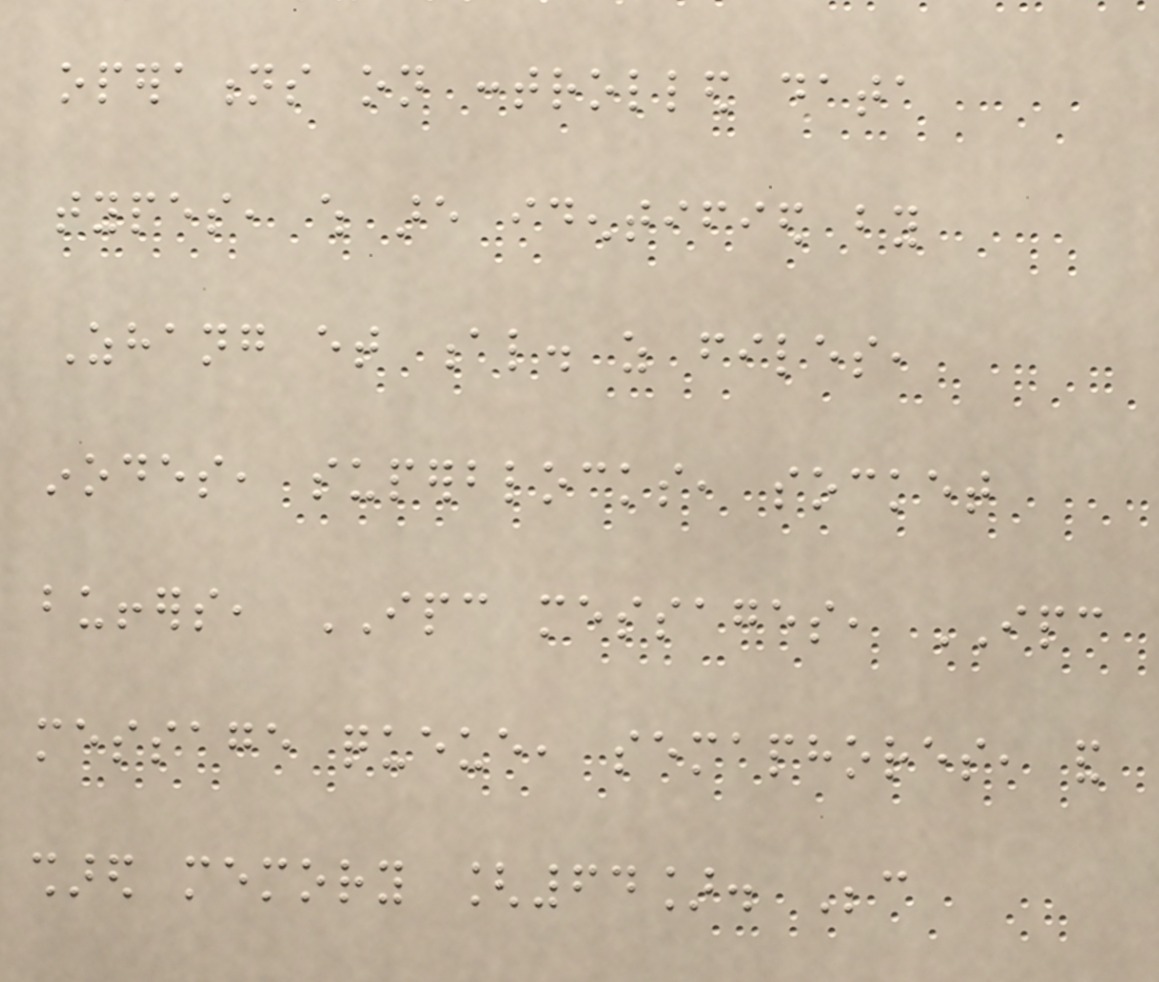operations on controlled data
types, which are identified by
Zhang et al. as files,
inodes, superblocks, socket
buffers, IPC messages, IPC
message queue, semaphores, and
shared memory [64]. Because
